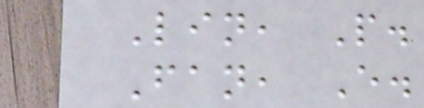Lin, P.
Fan, E.
